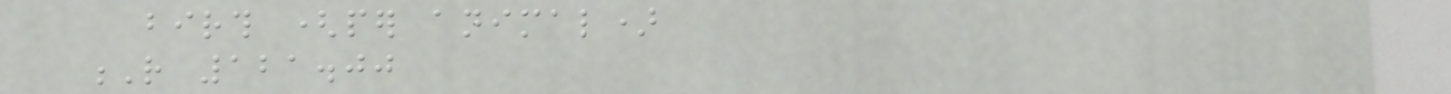birth (per animal)
R 121.00
